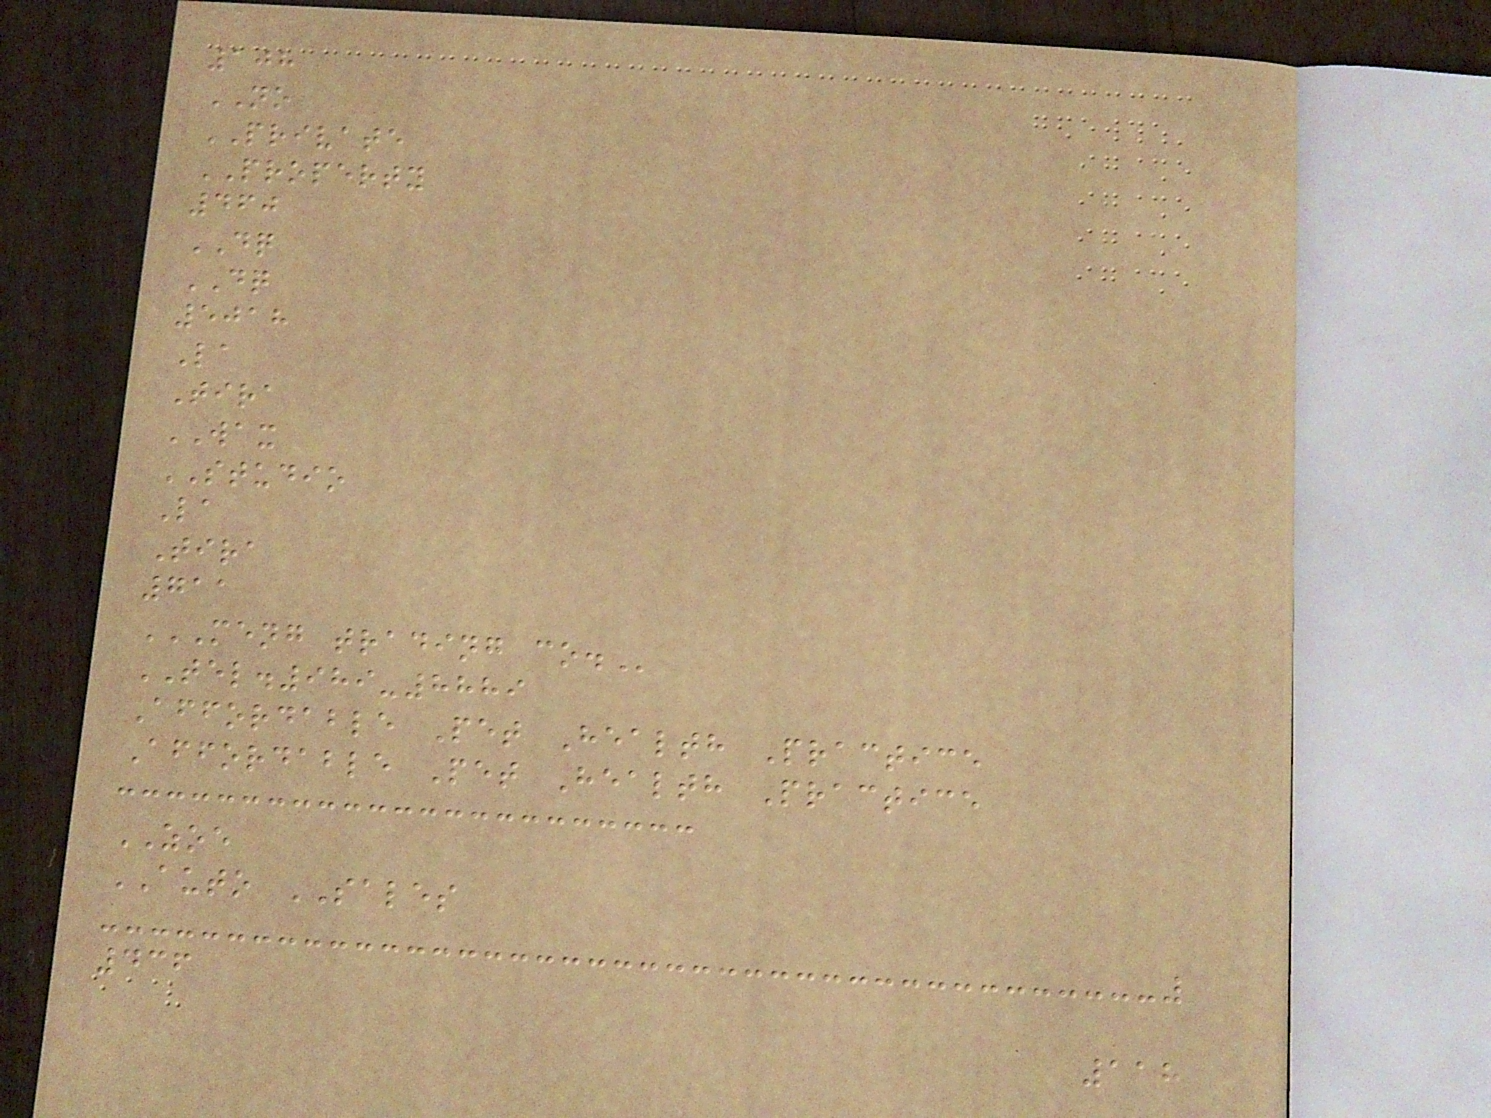108
NO
PRIVATE
PROPERTY
460
DQ
DQ
5018
La
Tira
WAX
STUDIO
La
Tira
711
MENG TRADING CO.
TEL.989-8889
Affordable Pet Health Practice
Affordable Pet Health Practice
ZOE
AUTO SALES
436
118
